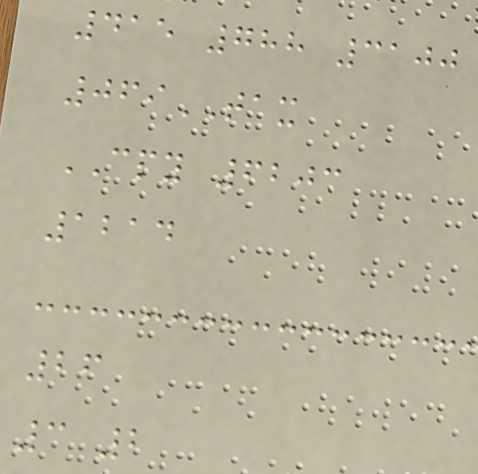415 788 3100
069TAX
CPY 6203
1214
26
3 2
